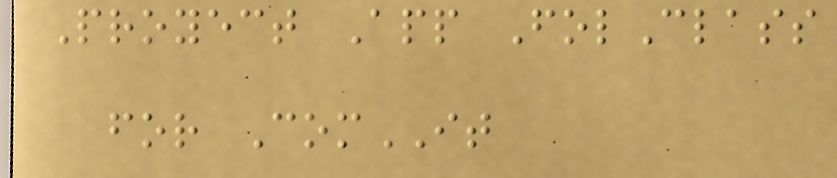Proyect App FolClass
for ComIT
